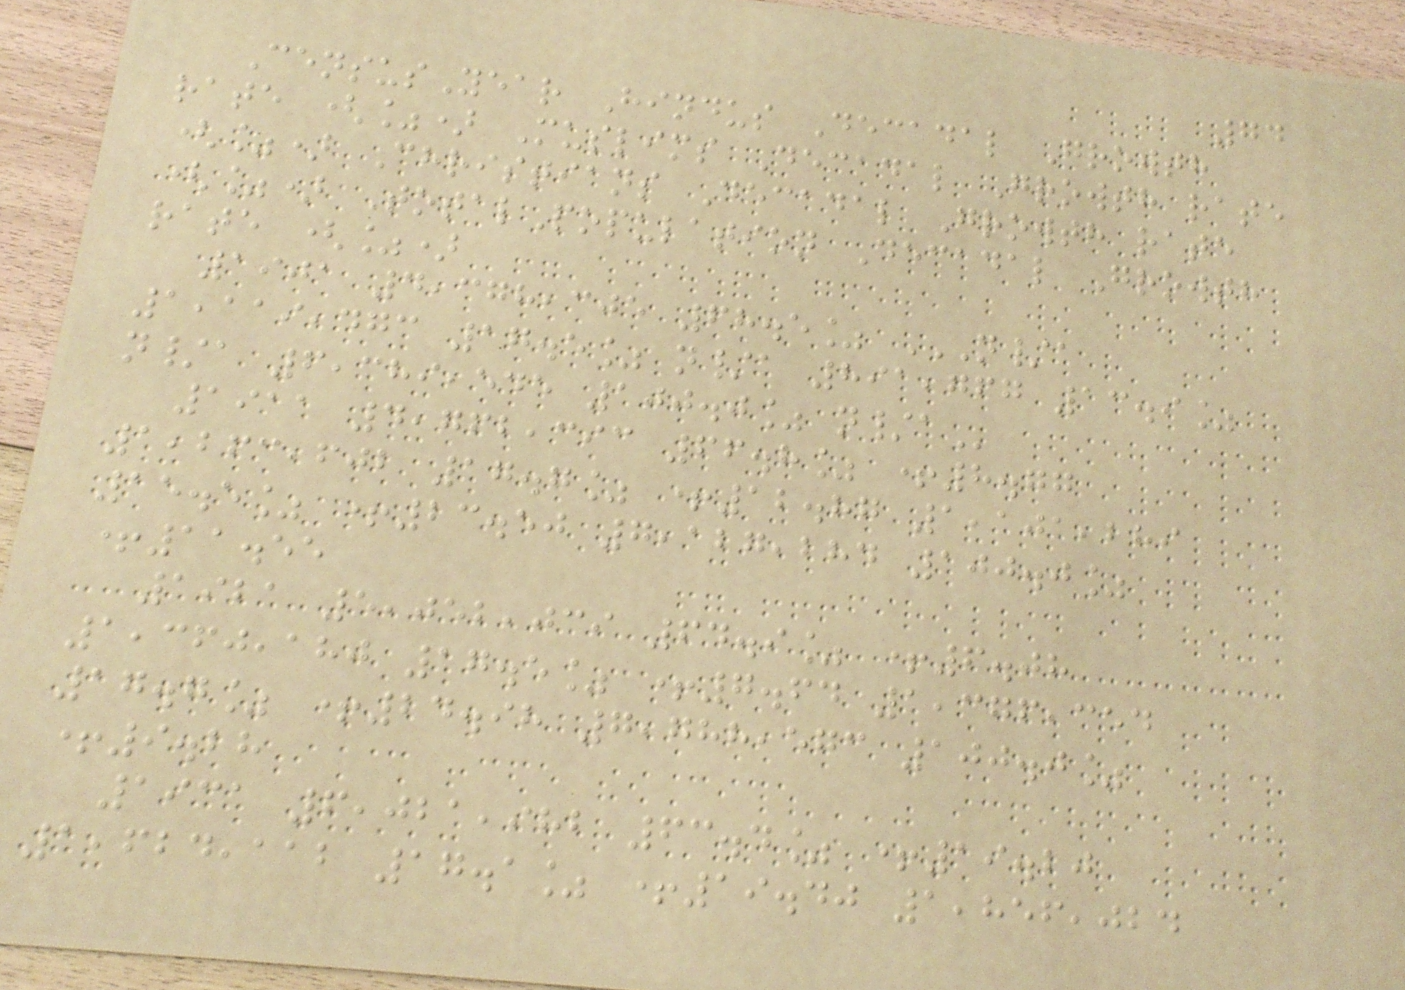74
CensusYear Hindus Decadal Growth
rate (%) Muslims Decadal Growth rate
(%) Christians Decadal Growth rate
(%) TotalPopulation Decadal Growth
rate (%)
1901 4,378,305 68.5% N/A
1,119,473 17.5% N/A 891,767 13.9%
N/A 6,389,545 100.0% N/A
1911 4,762,393 66.8% +8.77
1,263,602 17.7% +12.87 1,101,289
15.5% +23.50 7,127,284 100.0%
+11.55
1921 5,052,039 64.9% +6.08
1,360,180 17.5% +7.64 1,376,354
17.7% +24.98 7,788,573 100.0%
+9.28
1931 6,021,982 63.4% +19.20
1,624,112 17.1% +19.40 1,856,024
